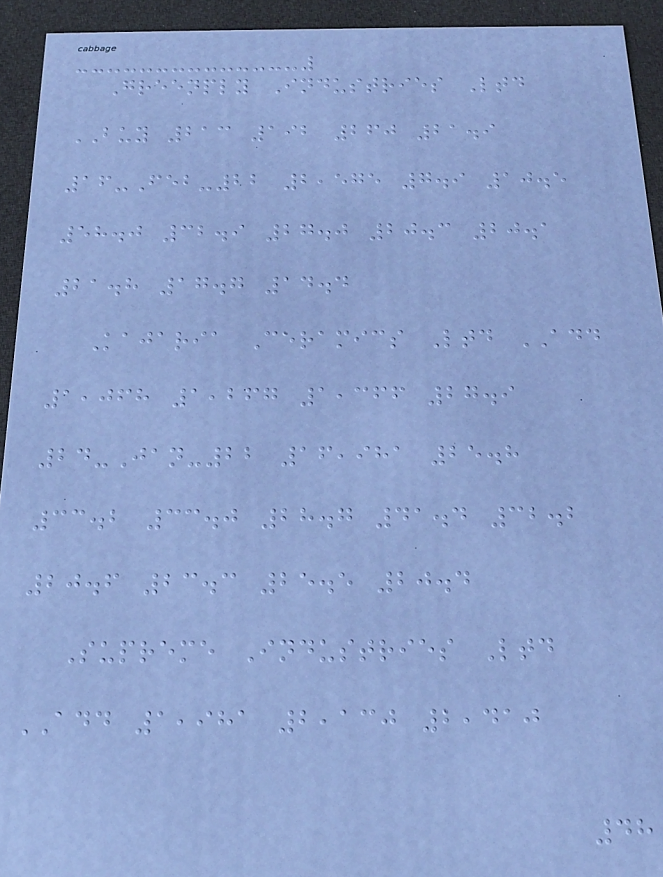Greenply Industries Ltd
BUY 213 192 260 21.9
16-Feb-22 2,575 7.9 10.5
58.0 32.9 27.0 20.3 20.1
21.8 17.7 14.4
Kajaria Ceramics Ltd ADD
1,068 1,267 1,366 27.9
24-Jan-22 16,981 25.8
33.2 33.0 28.7 41.4 32.2
20.6 23.3 25.5 20.4
Supreme Industries Ltd
ADD 1,981 2,130 2,410
48
